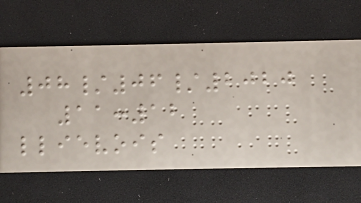08/06/2020
11:12
llievois
